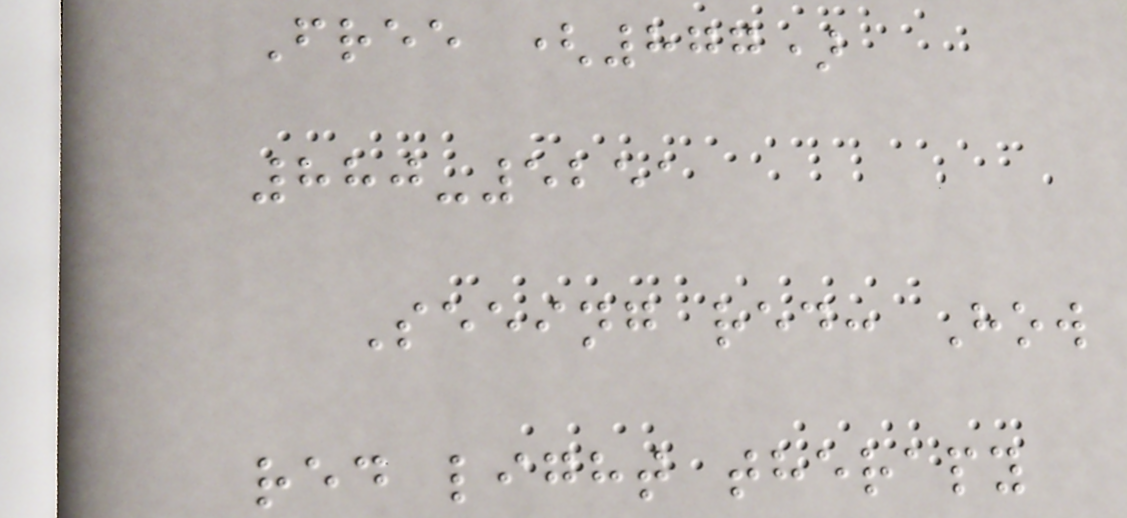Free (877)
880-5251
Seeing red: How
red light therapy
